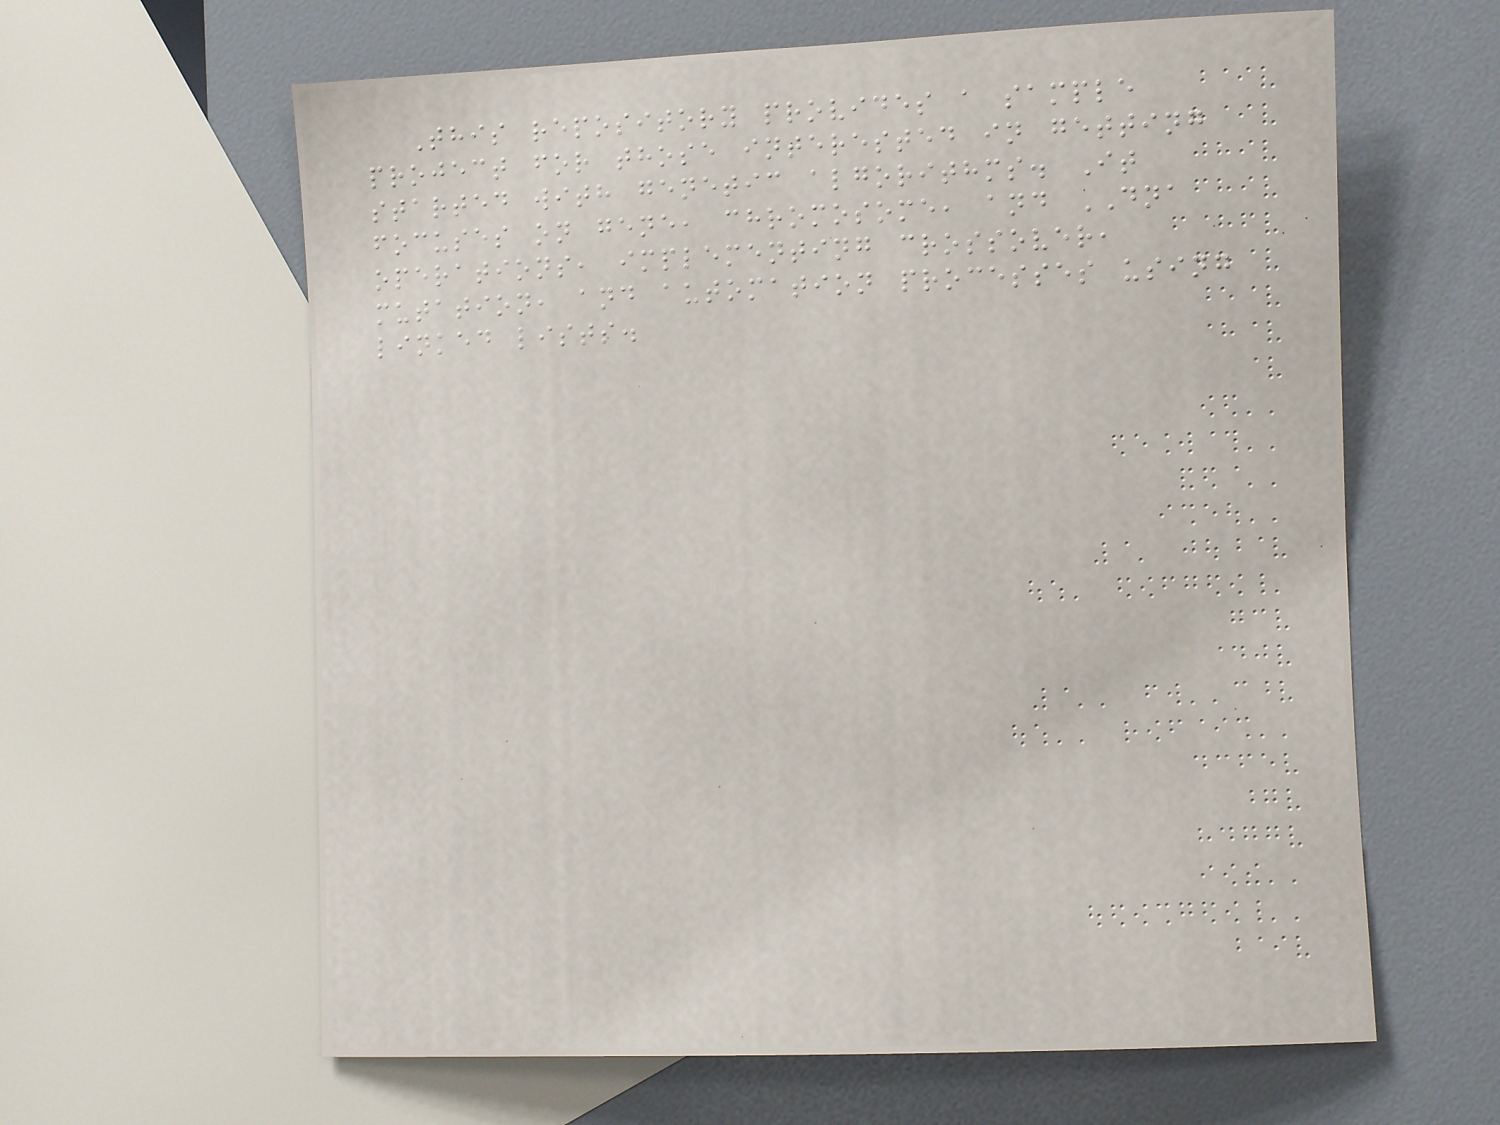This repository provides a sample
project for those interested in getting
started with genetic algorithms. It
focuses on gene, chromosome, and DNA
operations, implementing crossover,
mutation, and automation processes using
linked lists.
